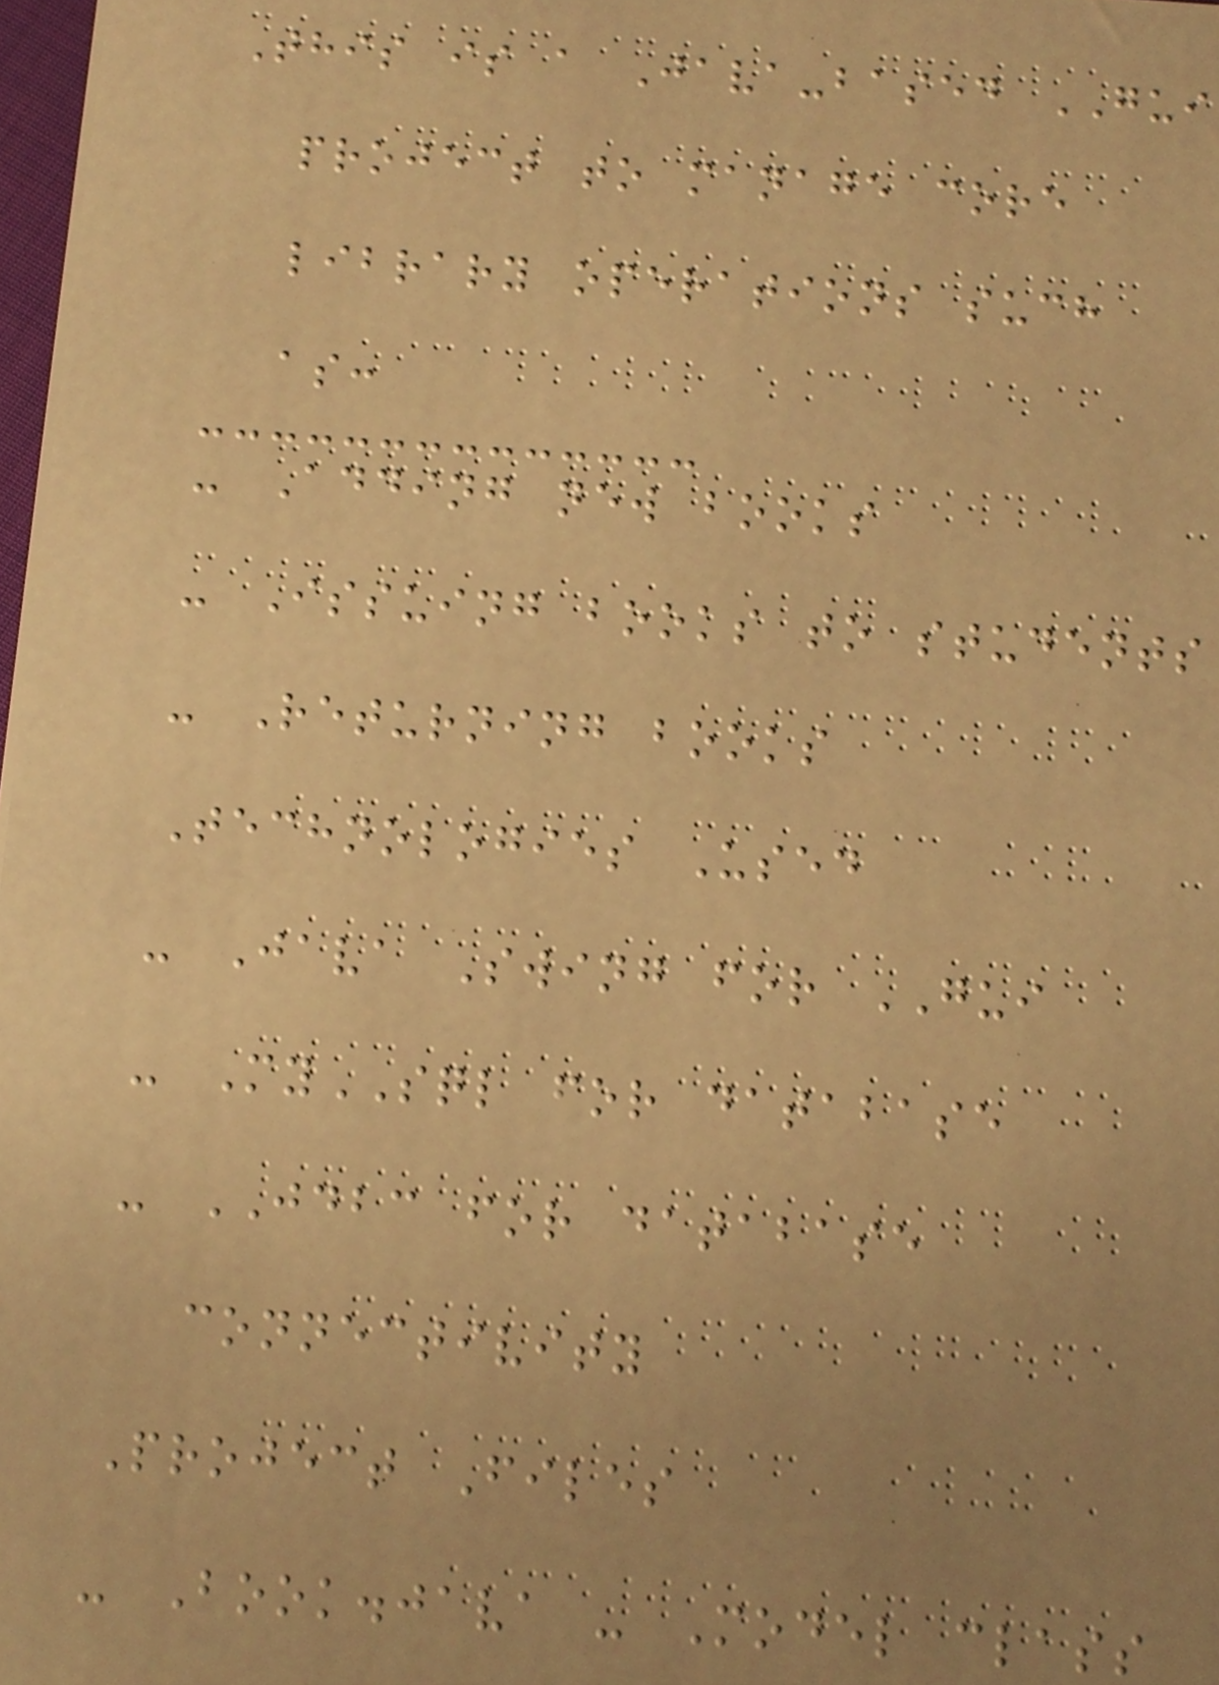This is a Java-based GUI
project to manage core
library operations such
as:
- Adding new books
- Issuing books to students
- Returning books
Technologies Used
- Java Swing for GUI
- MySQL for database
- JDBC for database
connectivity
Project Files
- Book.java - Model class
